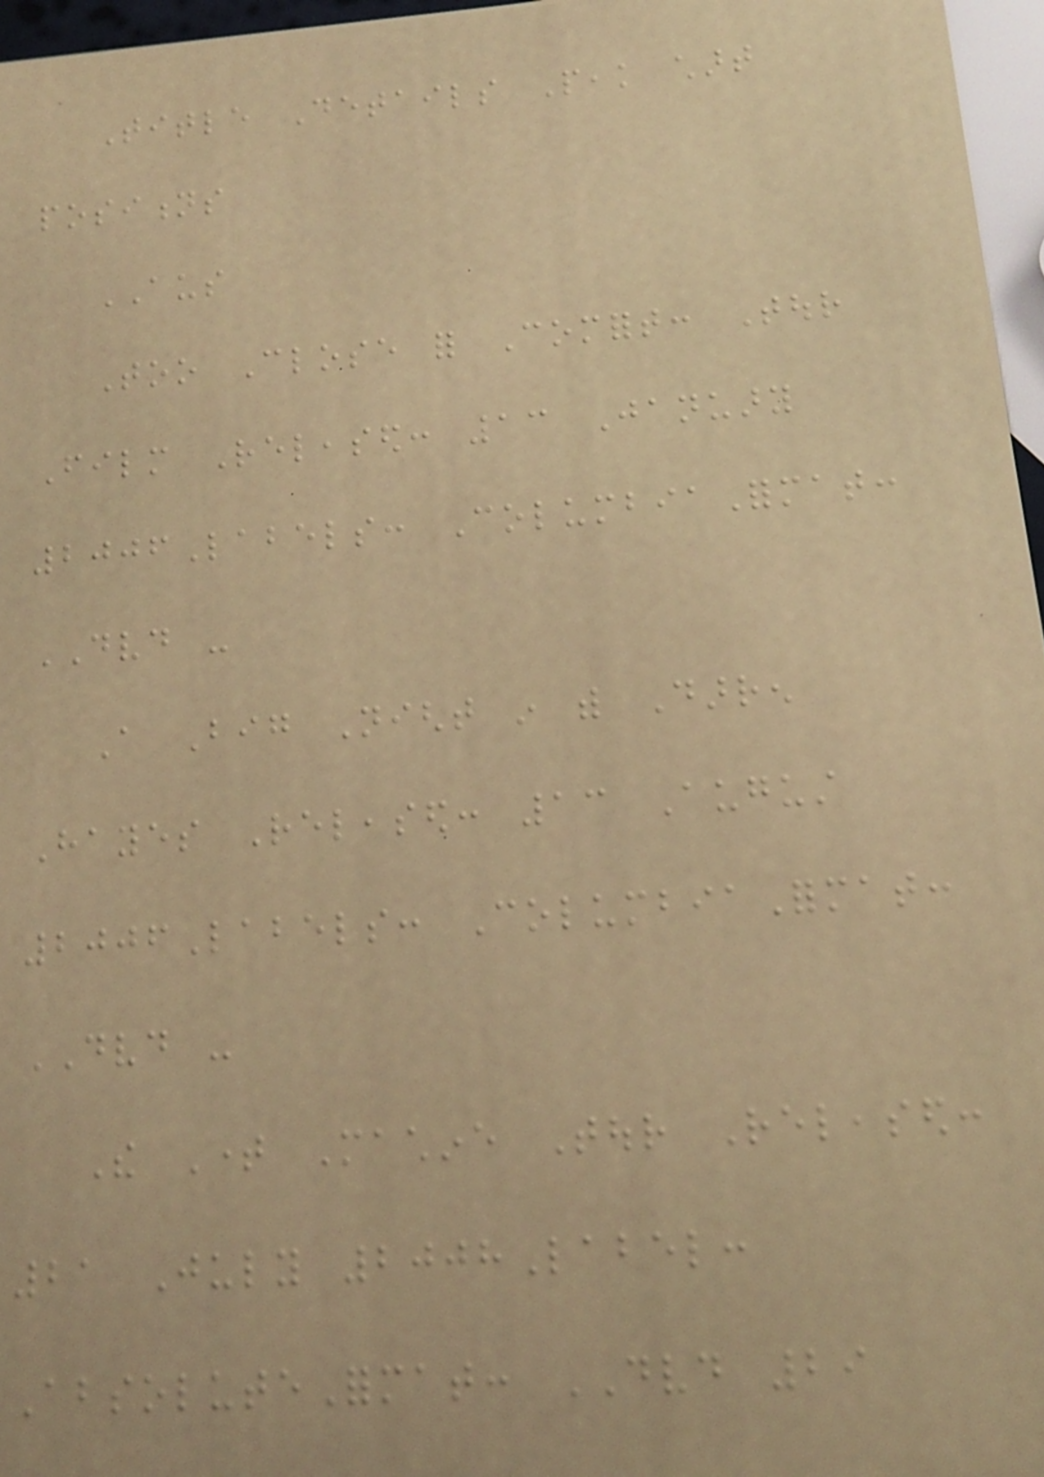Title Details Peak chart
positions
AUS
Too Close for Comfort: Tour
Film Released: 13 January
2006Labels: ColumbiaFormat:
DVD -
A Big Night in with Darren
Hayes Released: 13 August
2006Labels: ColumbiaFormat:
DVD -
The Time Machine Tour Released:
21 July 2008Label:
AbsoluteFormat: DVD 29
